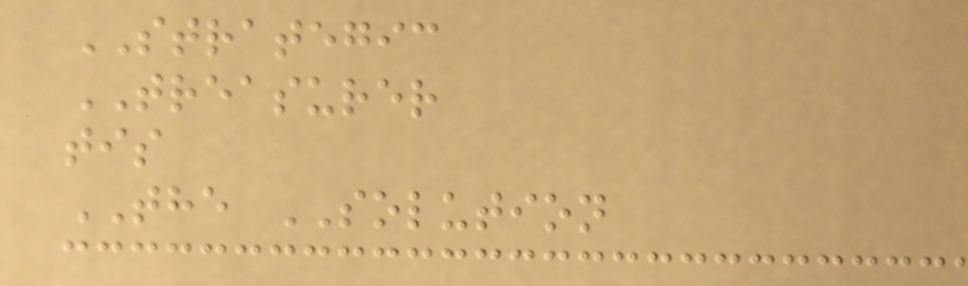STRATEGIC
TREASURER
tis
THE SOLUTION
